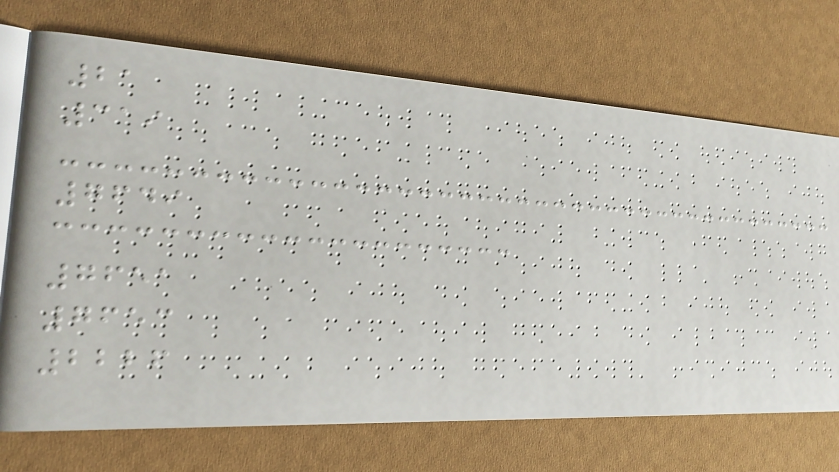21
319
7649
7651
7653
2226
